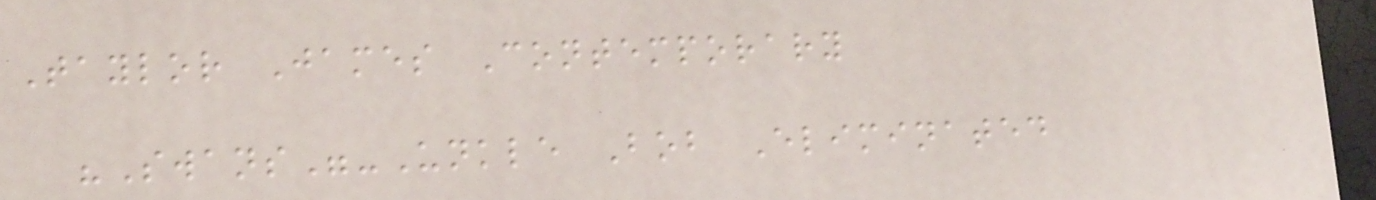Taylor James Contemporary
"Swans"-Unkle Bob Eliminated
